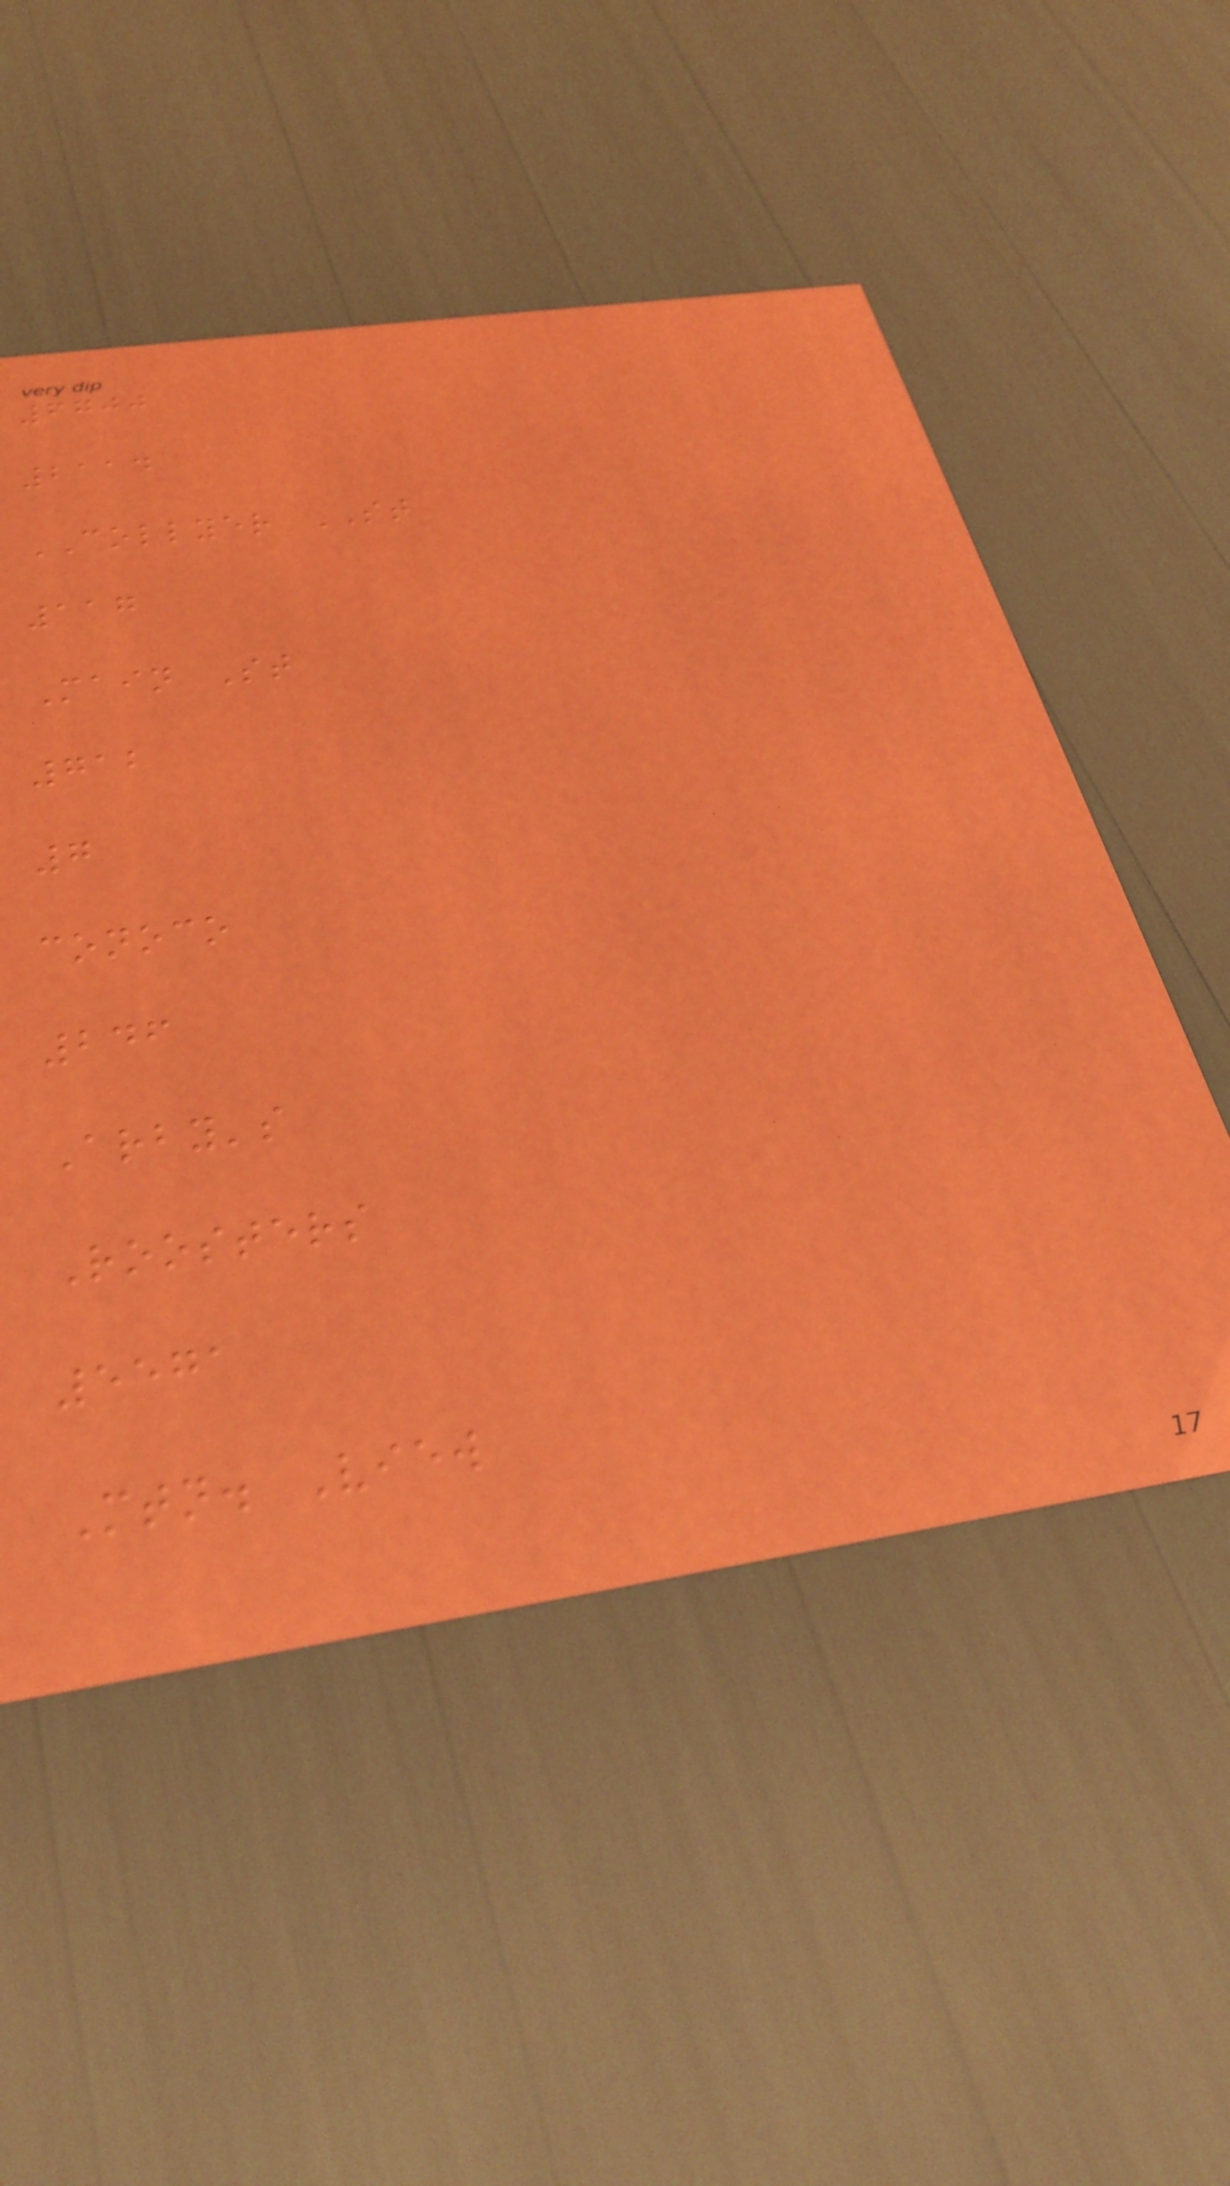6700
2114
COLLYER ST
117
Main St
712
7
conoco
246
Arby's
Roosters
5571
Mtn. View
